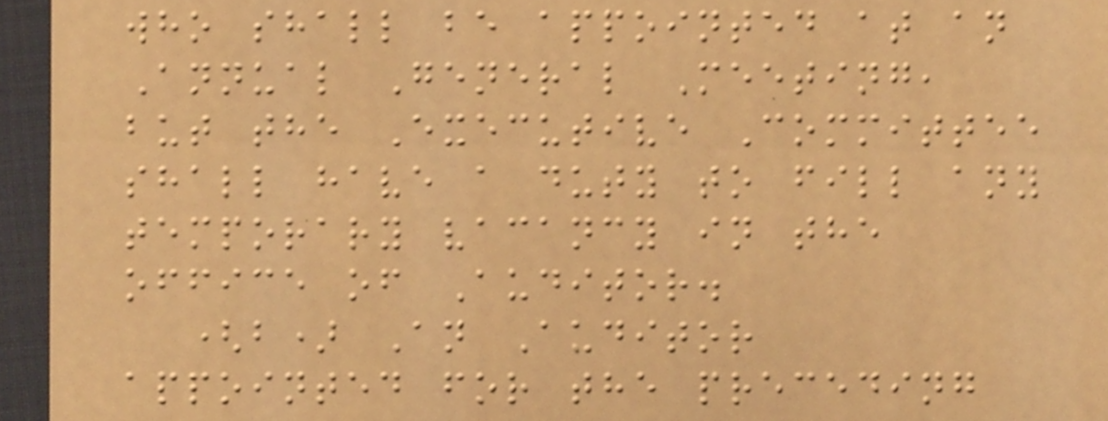who shall be appointed at an
Annual General Meeting,
but the Executive Committee
shall have a duty to fill any
temporary vacancy in the
office of Auditor.
(b) An Auditor
appointed for the preceding
